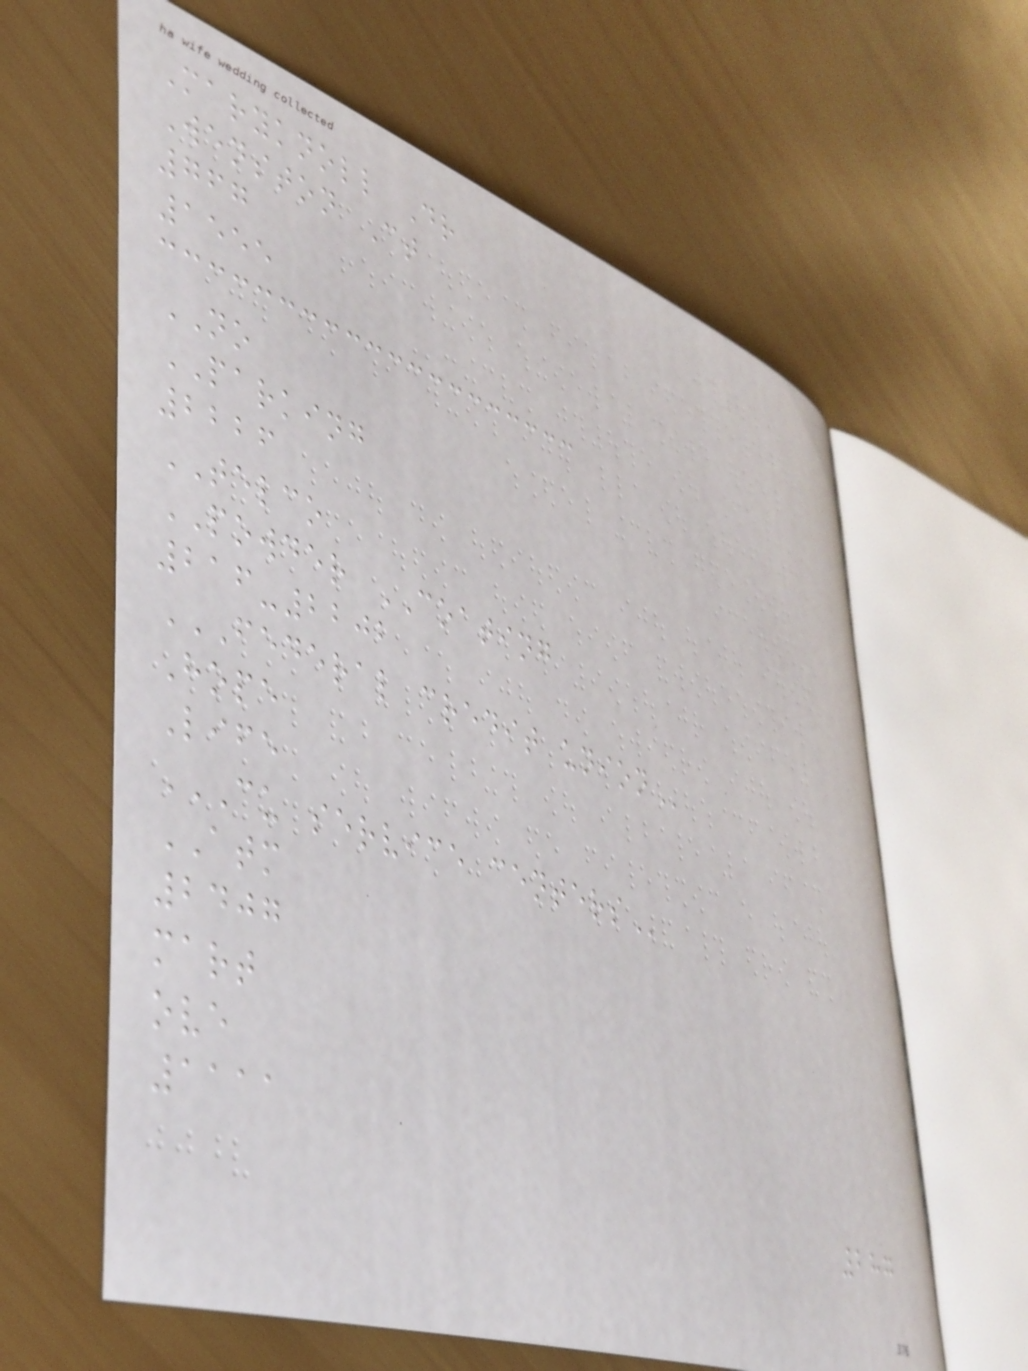Maryknoll Dr
Wenston Ct
767
1555
NO
PARKING
2226
TELCO
POWDER COATING
216-2202
FEDERAL CREDIT UNION
Hope
Life
CU SERVICE CENTERS
ATM
2407
mart
ove
1111
287
